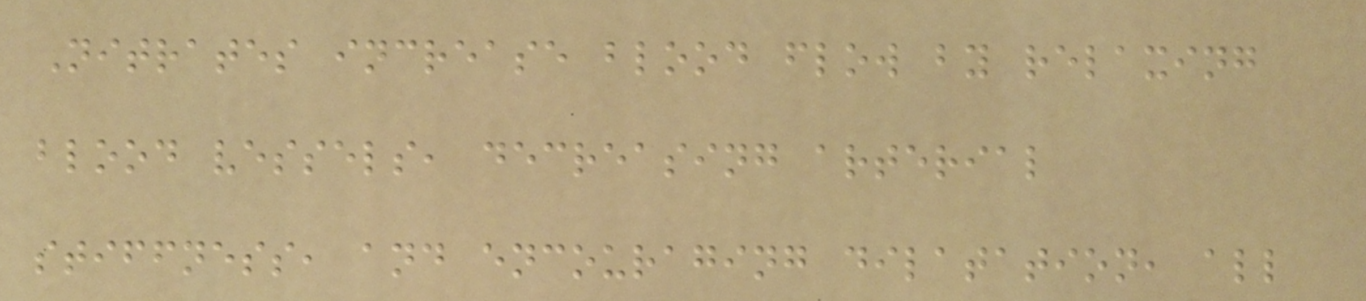Nitrates increase blood flow by relaxing
blood vessels, decreasing arterial
stiffness, and encouraging dilatation, all
